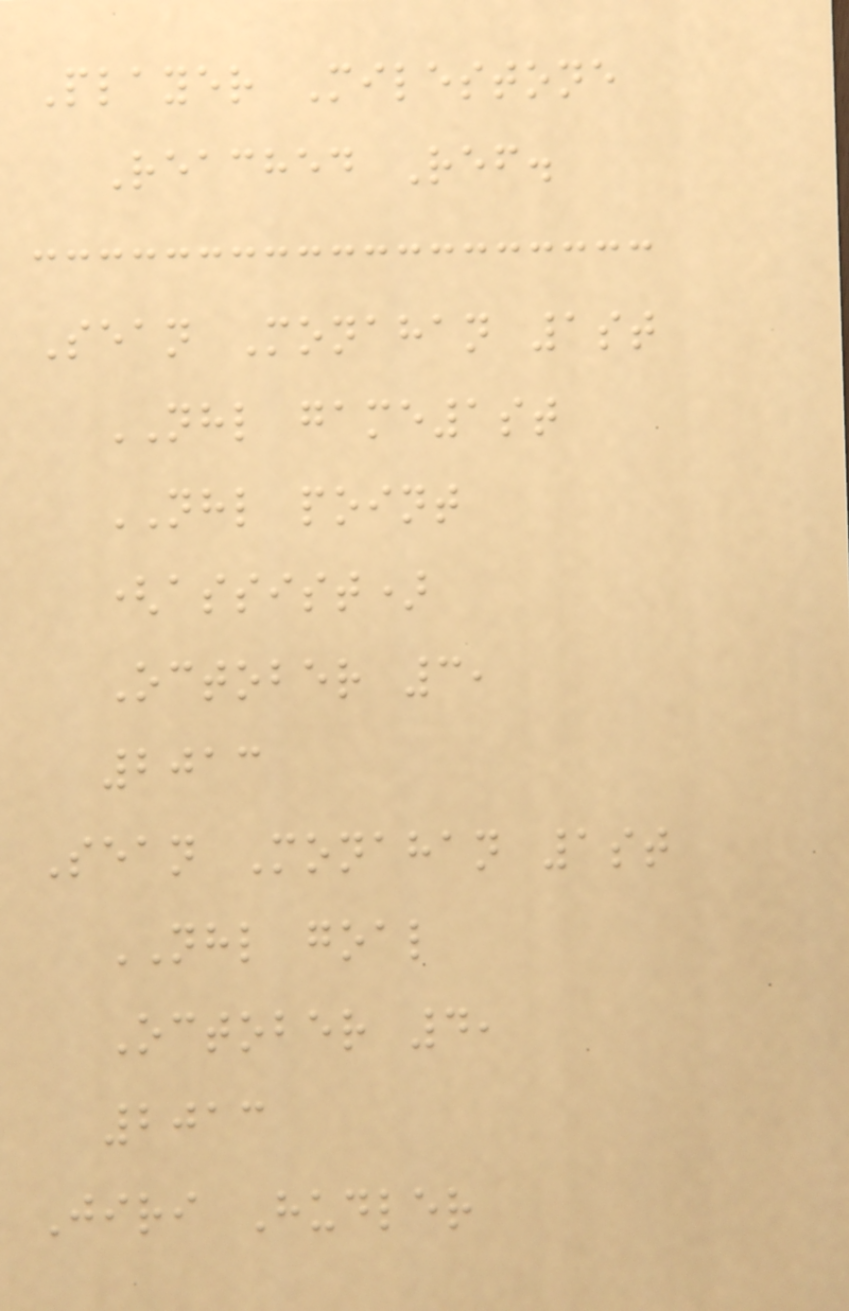Player Milestone
Reached Ref.
Sean Monahan 1st
NHL game1st
NHL point
(assist)
October 3,
2013
Sean Monahan 1st
NHL goal
October 4,
2013
Jiri Hudler
